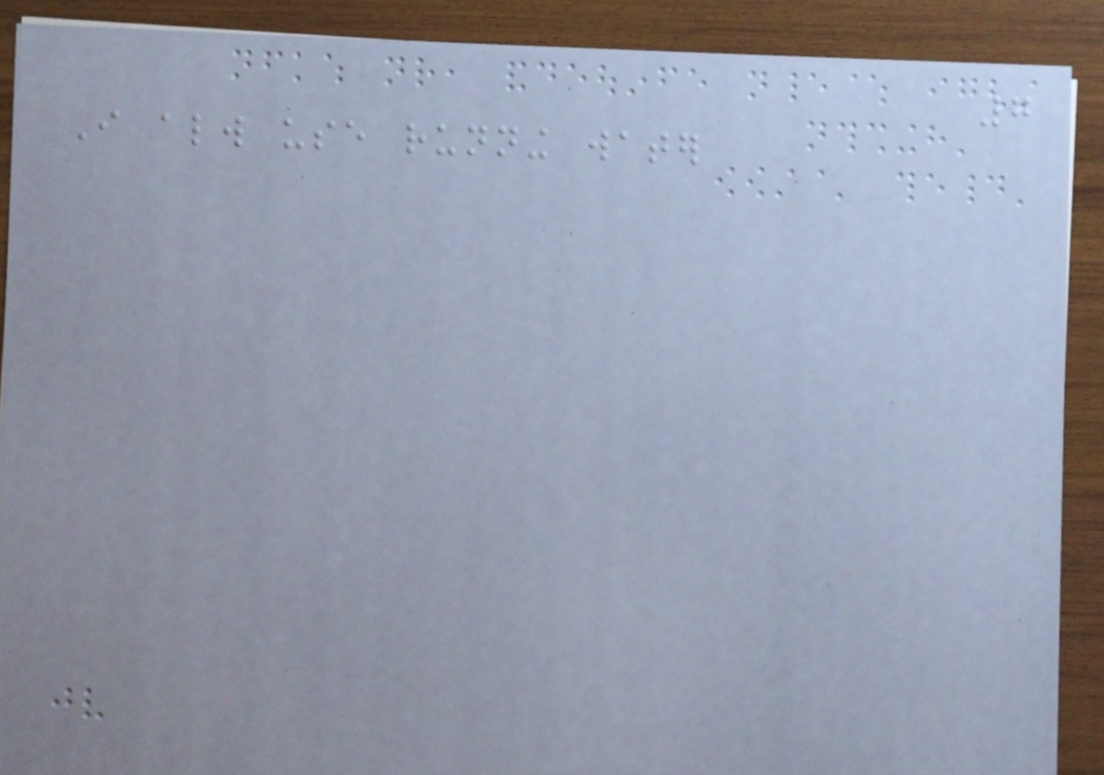7
I always use running water
